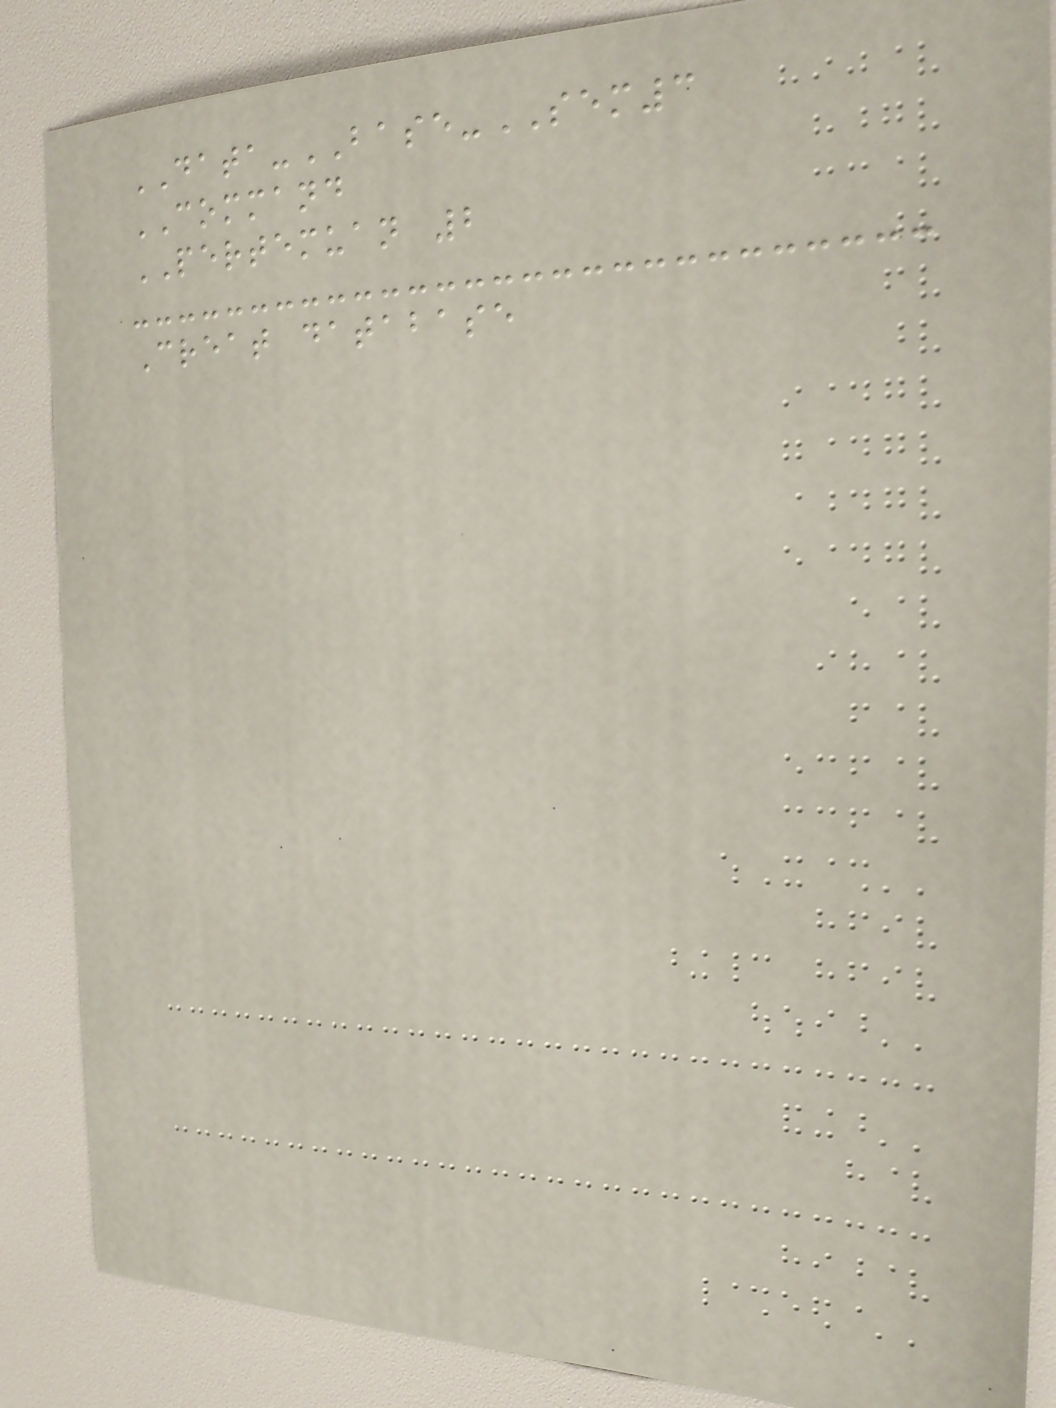DATA-BASE-SEM3
COMMAND
PERTEMUAN 2
Creat database
